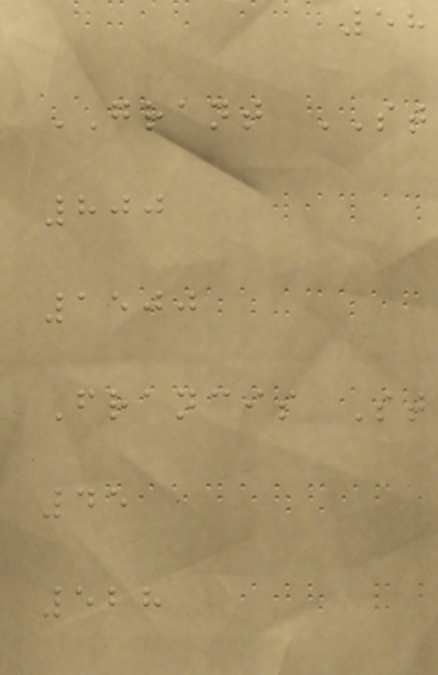58
GRANT ST
800
1500
Francis St
45
528
